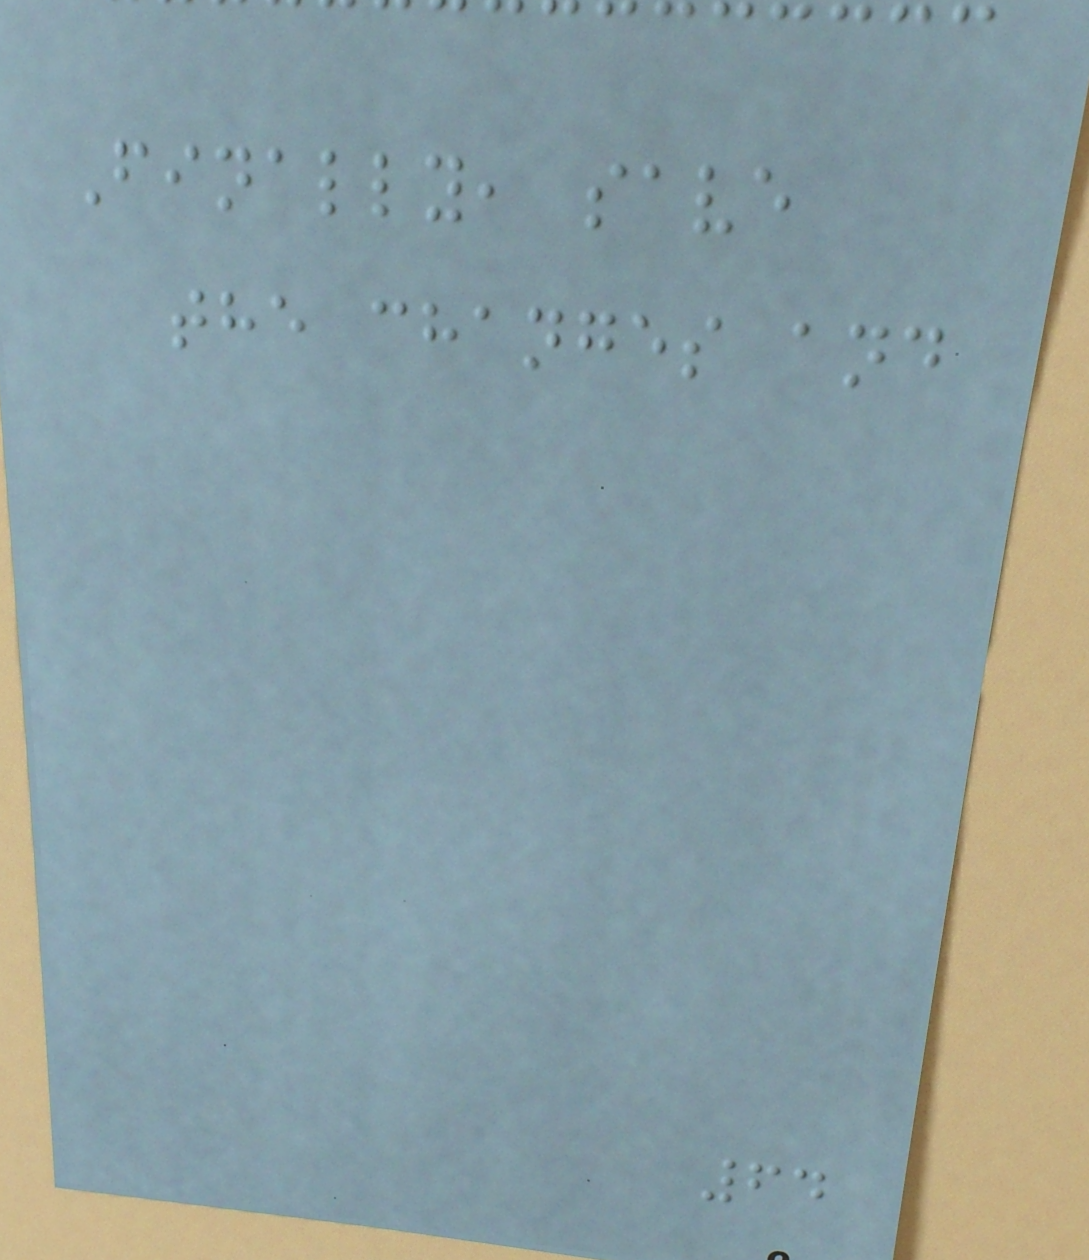Finally, save
the changes and
64
